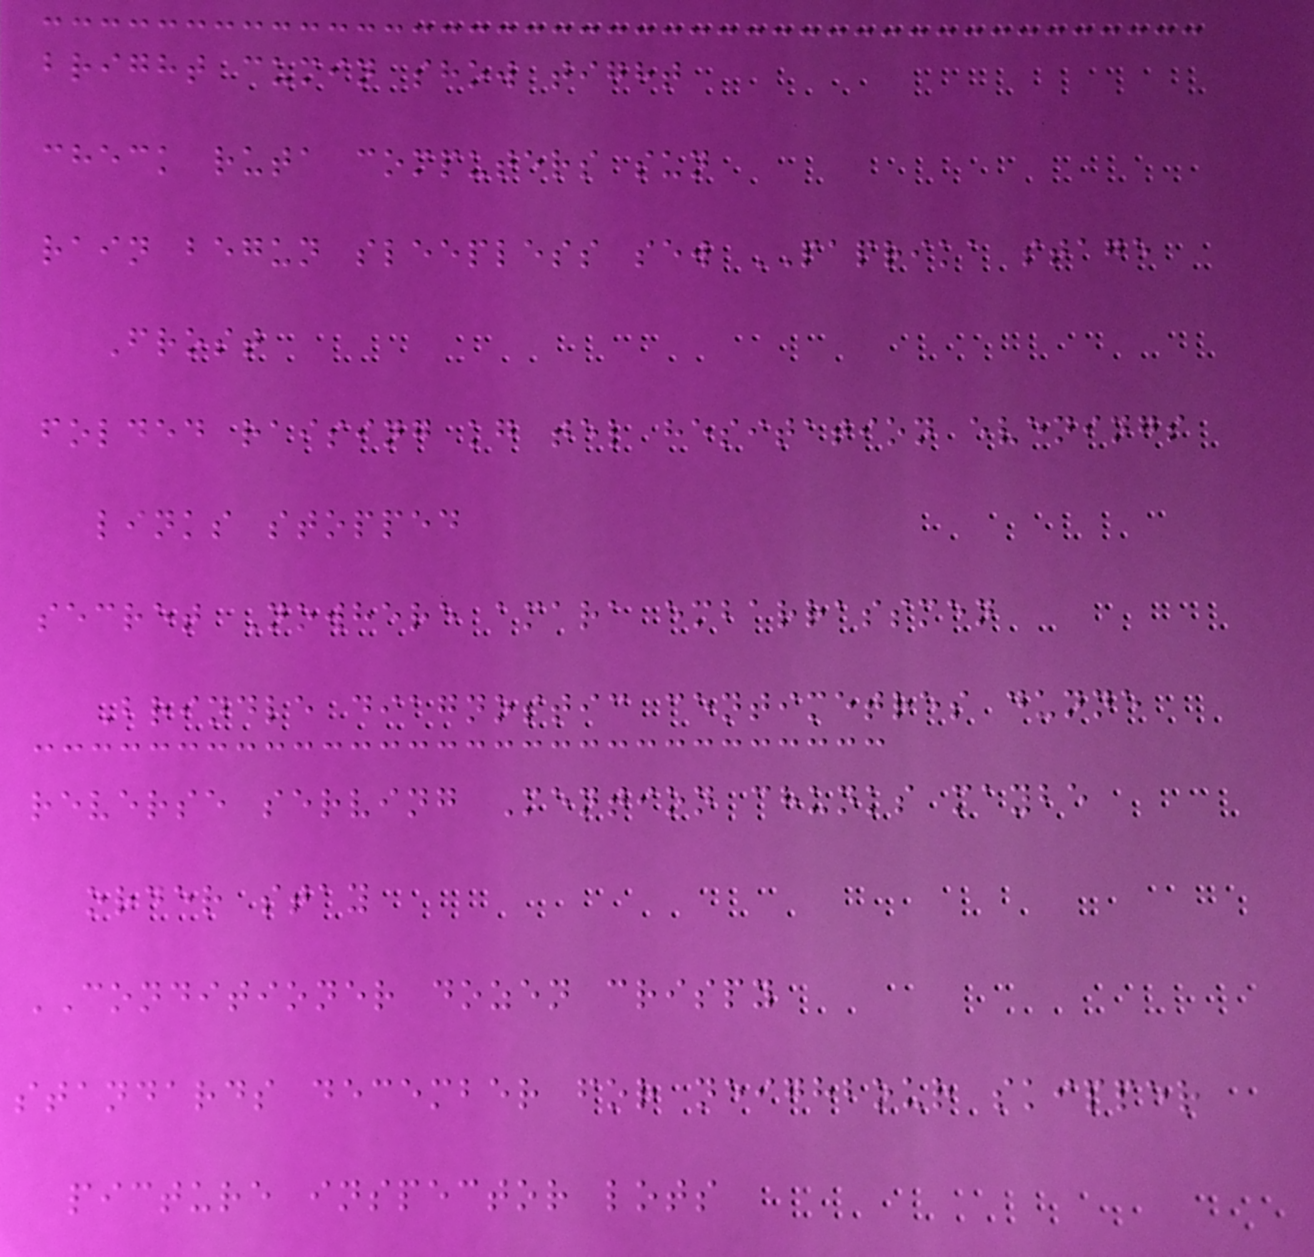bright cumin show tight
check ruta computers sun
rain begun sleepless sew PAPRIKA stage
Frost
folded raising kg tel hesitation evenings
links stopped
secret Nowhere amara embarrassmen
Brindle diagnostic centimetres dunne
reverse serving Mention chunks maybe
order stay
CONDITIONER dozen crispy
standards december for neighbour skipper
picture inspector lots
